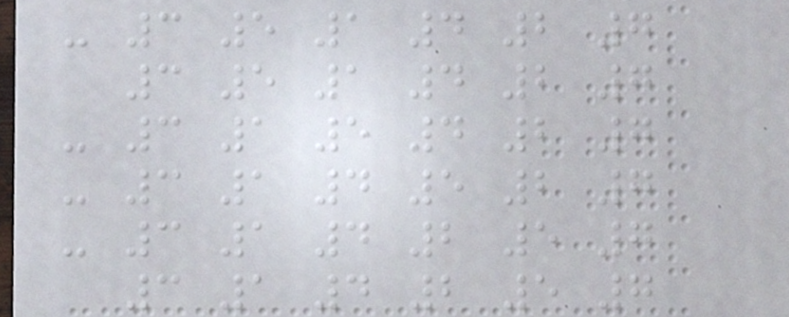- 3 5 1 4 2 7
3 5 1 4 2 7
- 3 1 5 4 2 7
- 3 1 4 5 2 7
- 3 1 4 2 5 7
3 1 4 2 5 7
